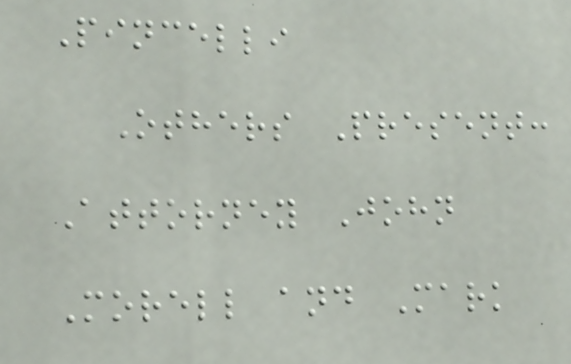Pincelli
Others Present:
Attorney John
Morell and Mark
